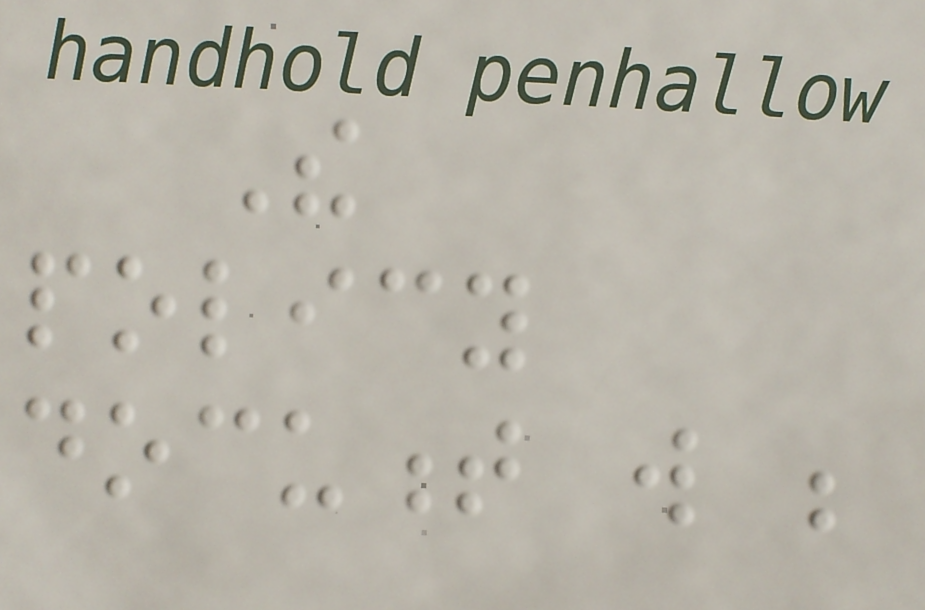The
policy
document will be
